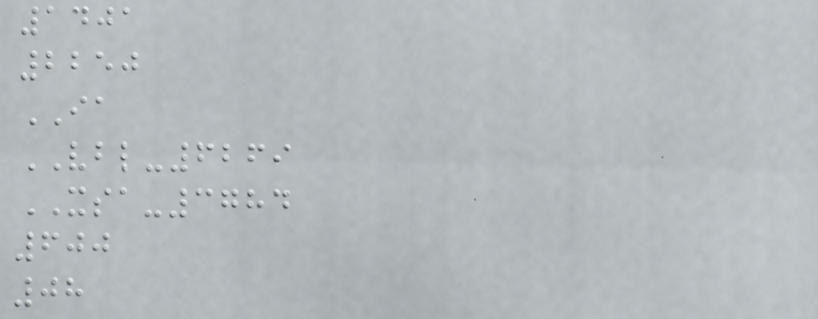1401
2250
IA
VBL-6269
XSA-3784
600
08
